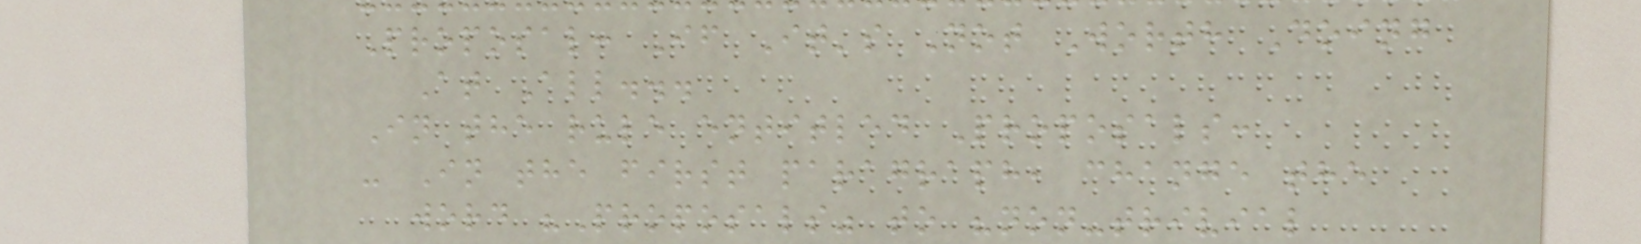Proposal: If It's Not Worth Doing
At All...
In the rule entitled Proposals:
- In the first paragraph, change the
word "Proposals" to "non-trivial
